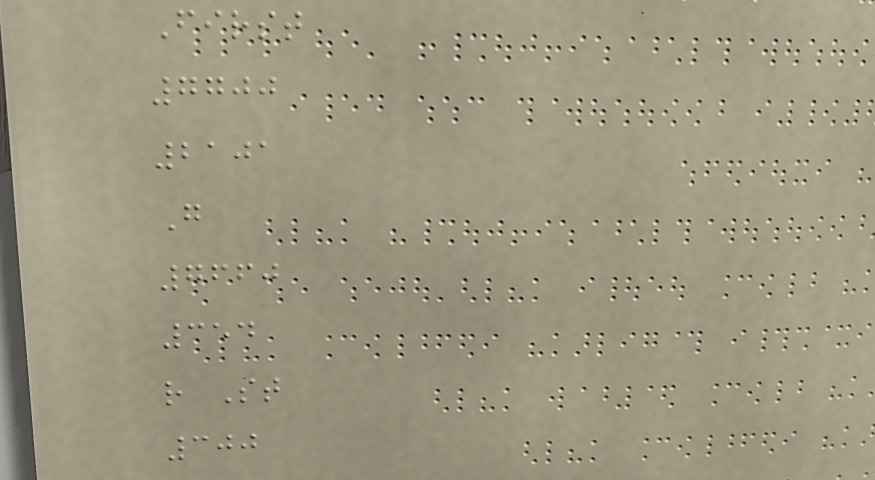First
7700
2101
G
7660
354
r St
300
